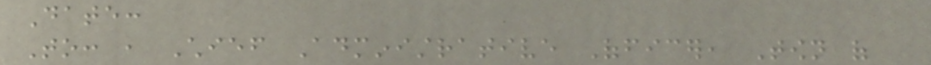Date:
To: , Chief Administrative Officer, Town of
